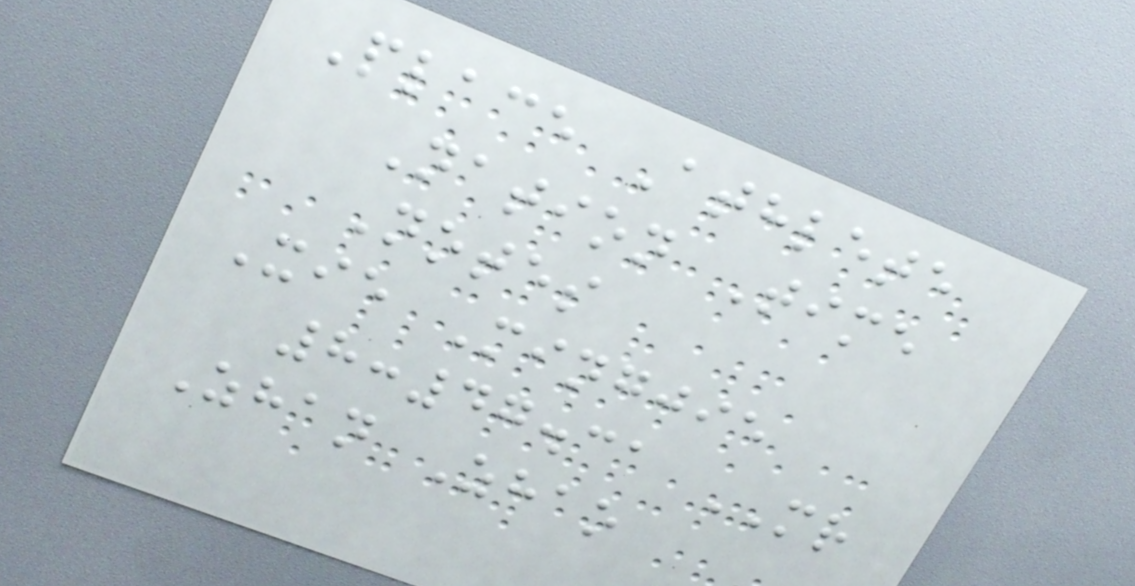Place Athlete
Nation Time
Notes
Xie Mingjie
8:47.31 MR
Zhan Zhao
